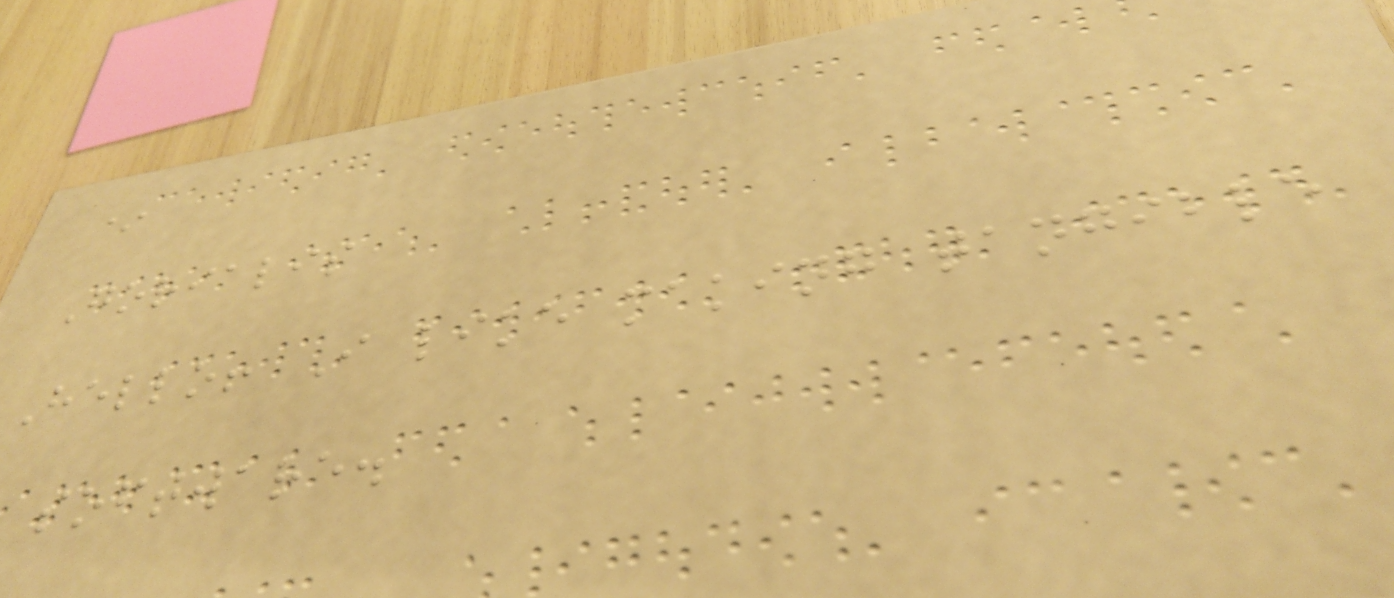*
Gorialis
Hello! I like making tangible
software.
